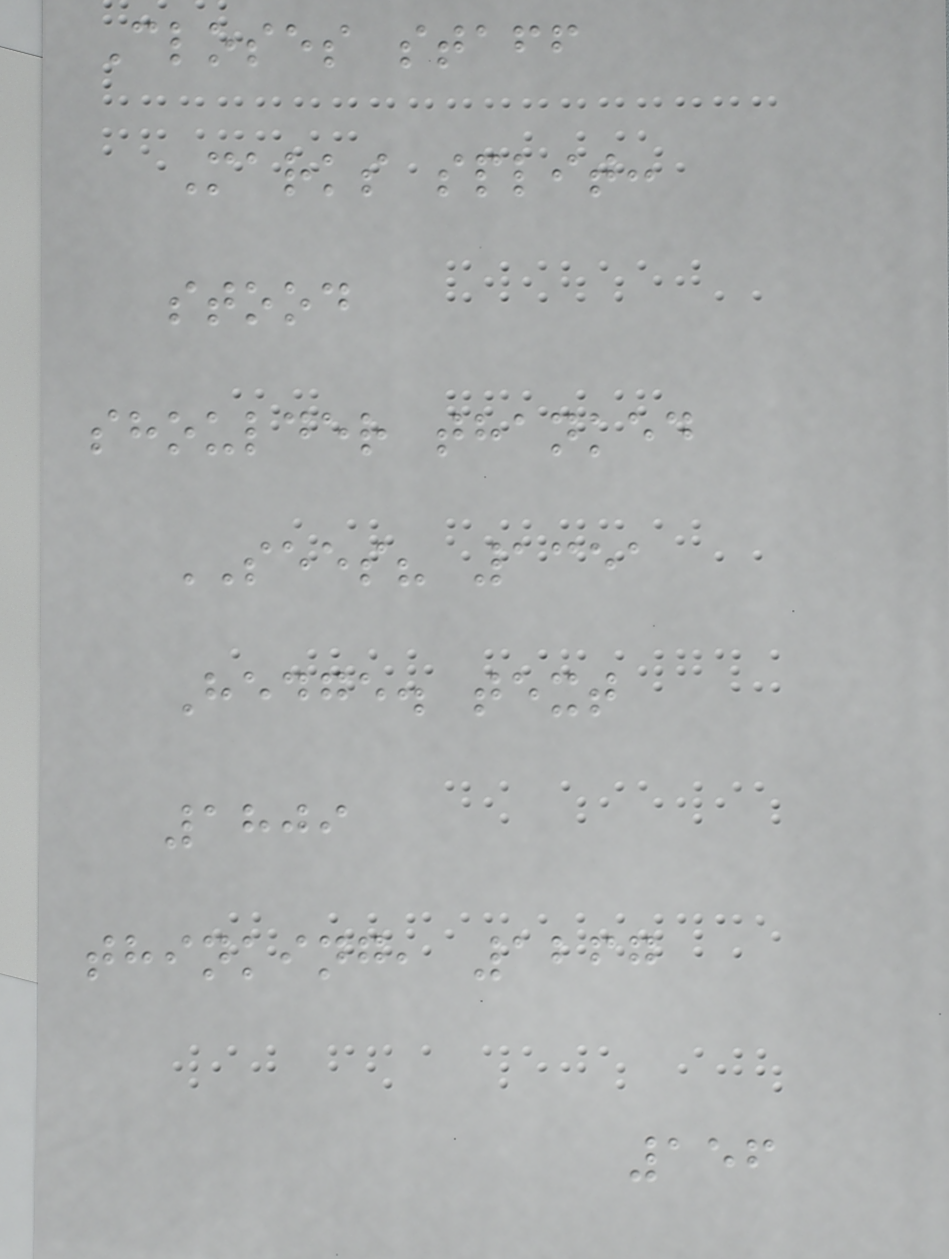Closes staff
Marks split:
stood
shoulder thanked
SEES? 1351
Hedge. text
1809
thinking, 1267
156
